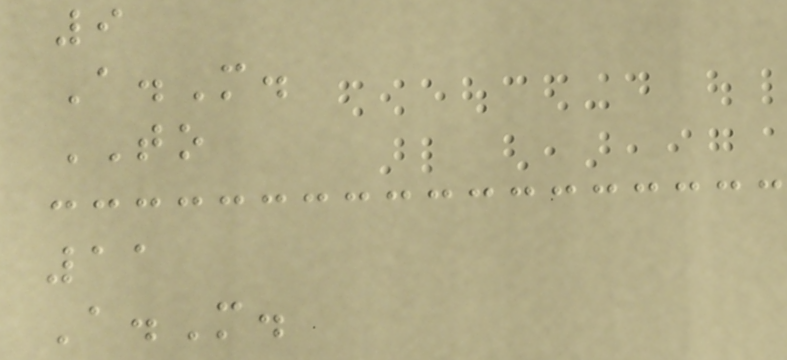9
A.M.
TO
11
A.M.
